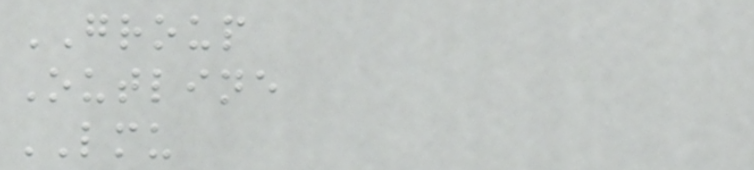GROUP
Outline
LMU
